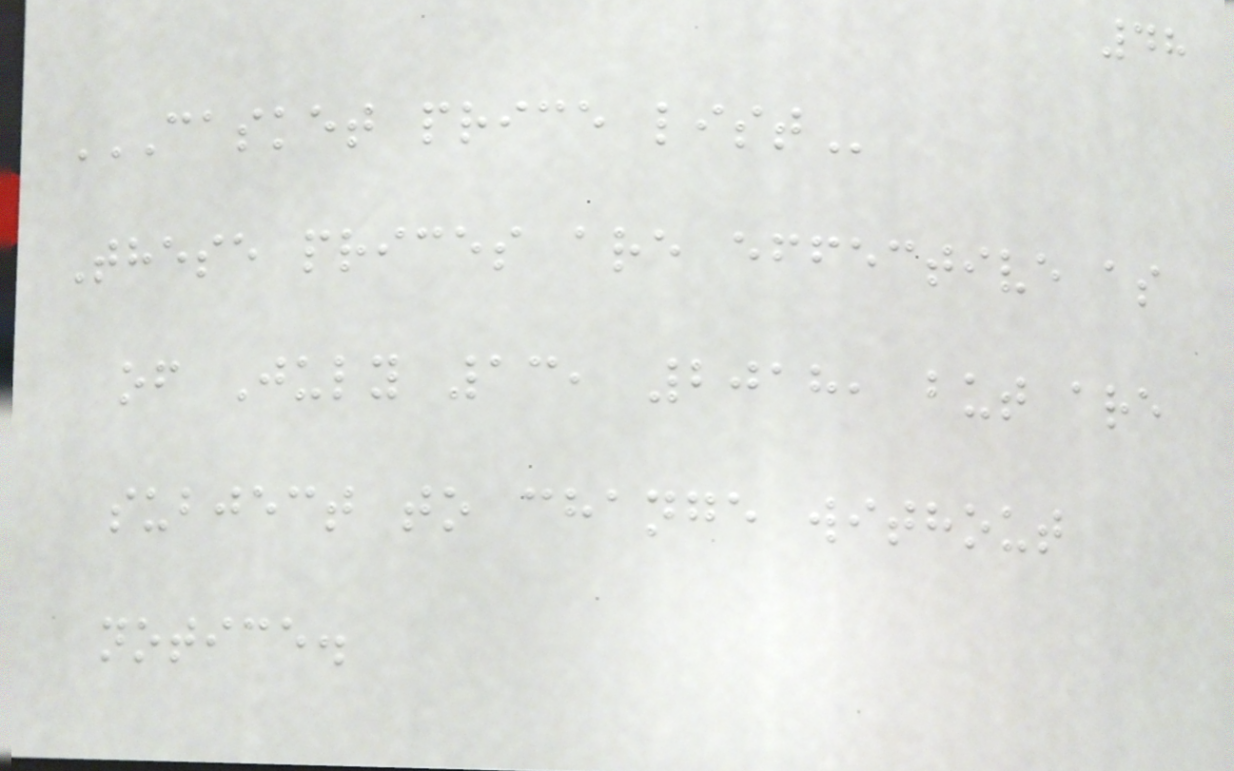48
CASKET PRICE LIST
These prices are effective as
of July 13, 2018, but are
subject to change without
notice.
